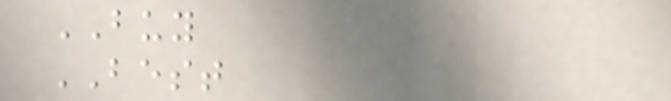BUY
BEST
